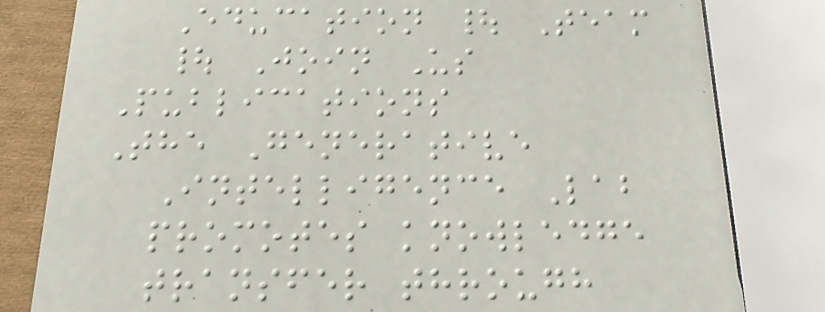Education | Team
| Join Us
Publications
The Generative
Intelligence Lab
promotes knowledge
transfer through
